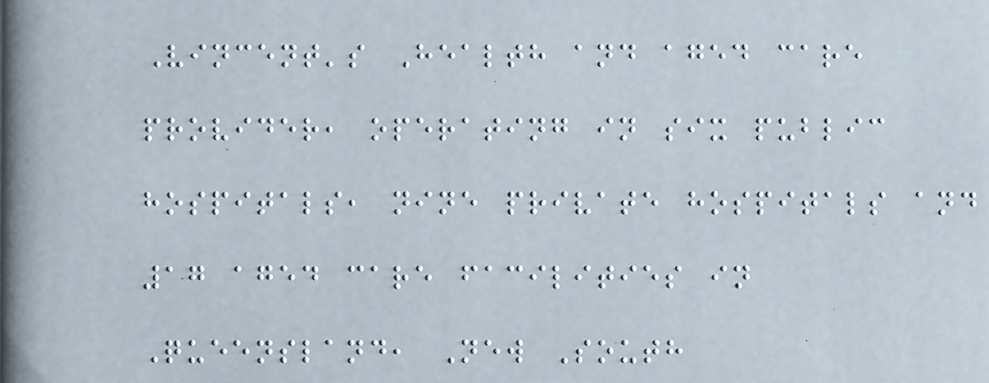Vincent's Health and aged care
provider, operating in six public
hospitals, nine private hospitals and
17 aged care facilities in
Queensland, New South
